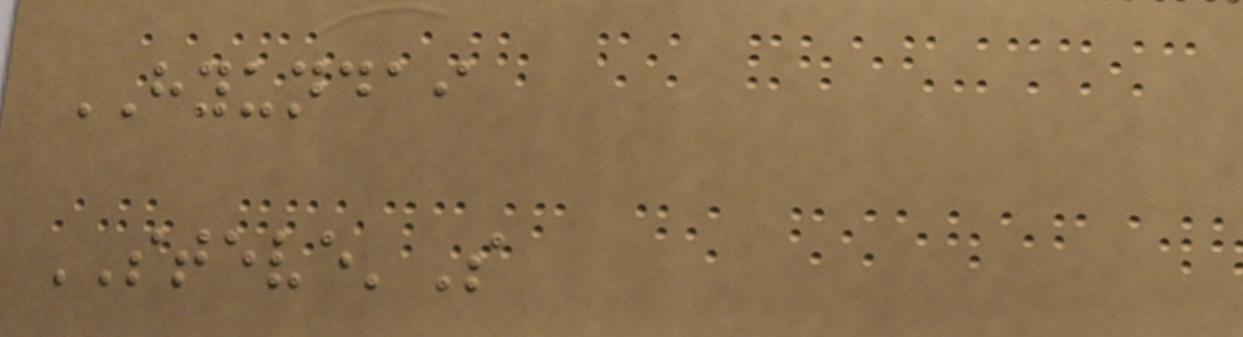HYUNDAI
STEVE'S
